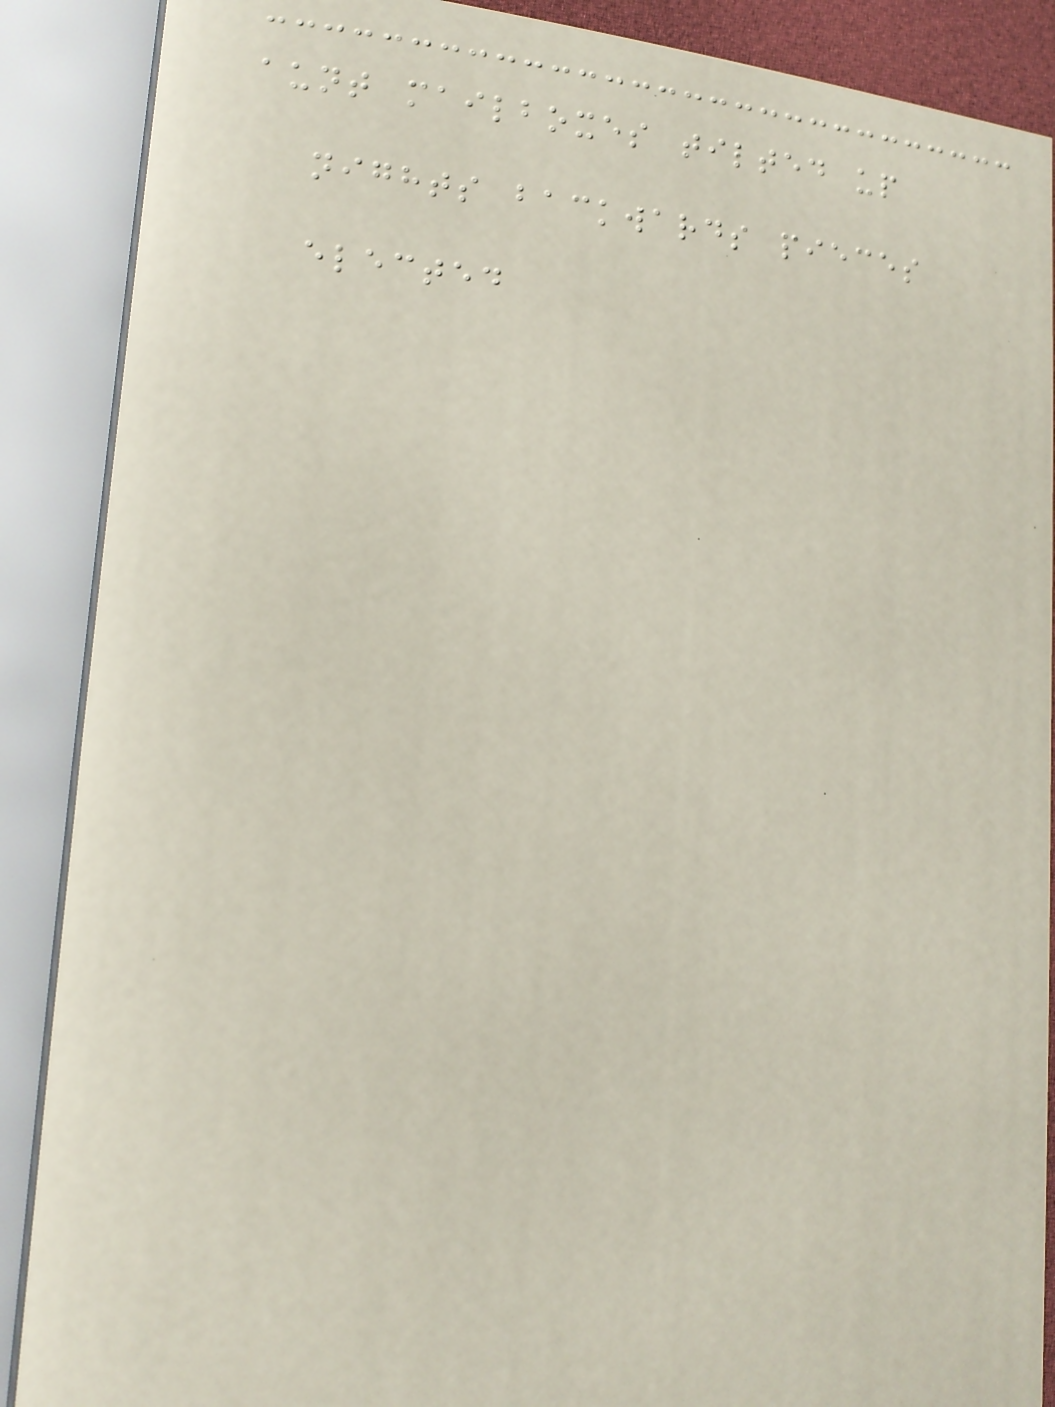aunt mailboxes tilted up
nights backwards pieces
elected
